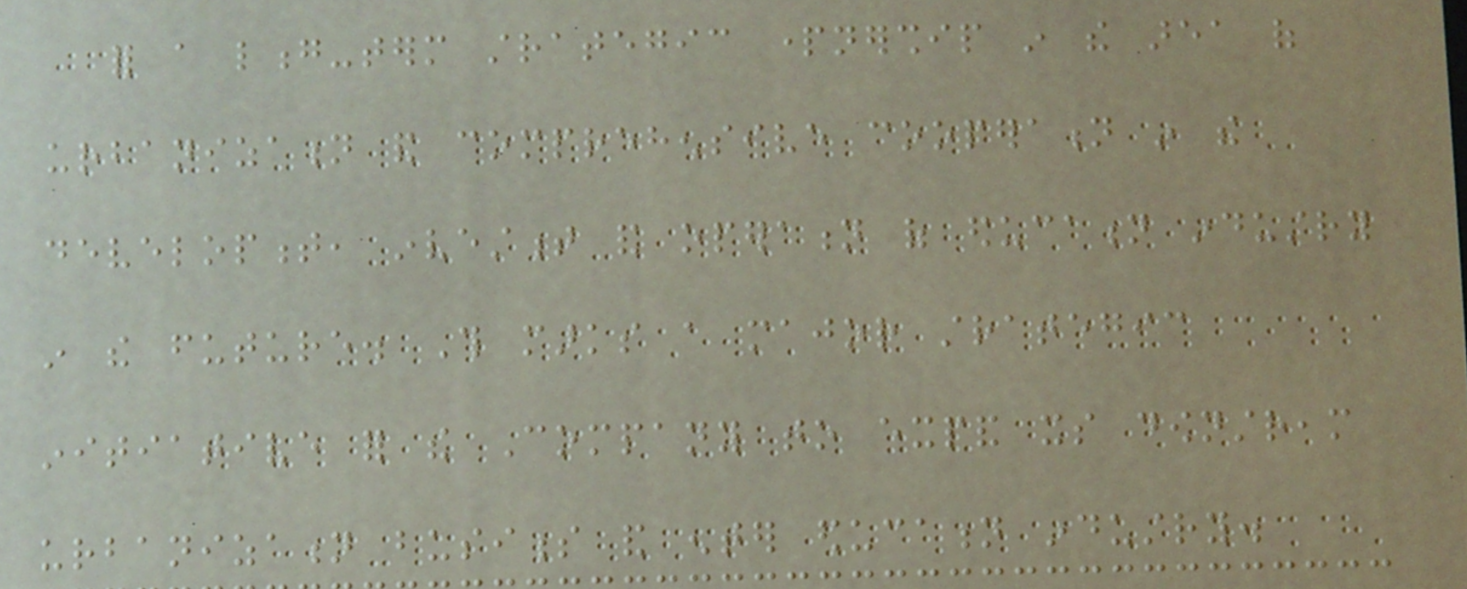for a long-term strategic partnership in the area of
urbanization and comprehensive cooperation in the
development, investment and operation of education industry
in the future. This marks a major strategic
initiative for the Company to expand its downstream
urbanization business and enter education industry.
